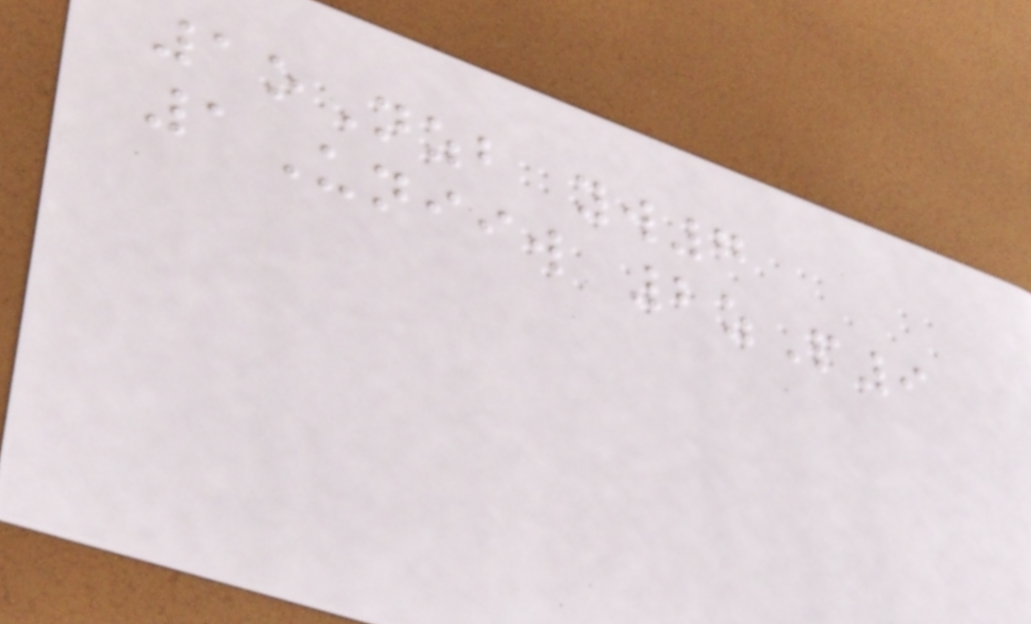1oNzb yw7
1Uniiw 2zP9
